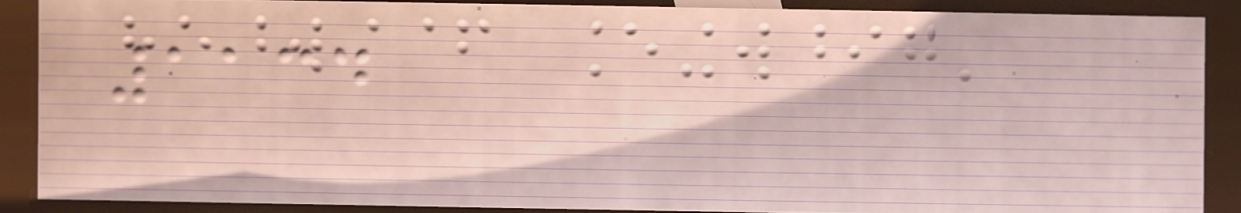1134
